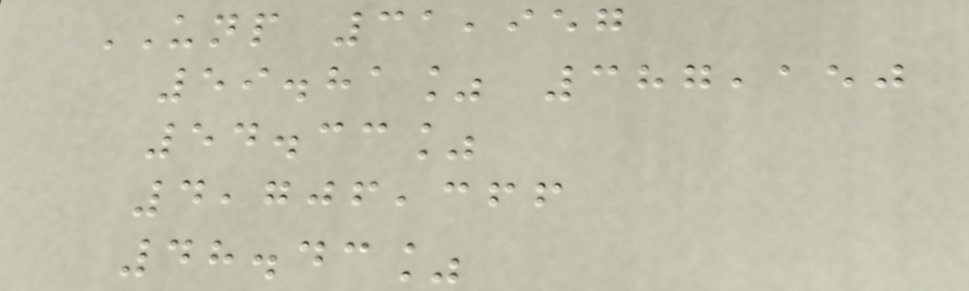UNP 31,957
59.81% 387,150
54.33%
4,706,366
48.43%
